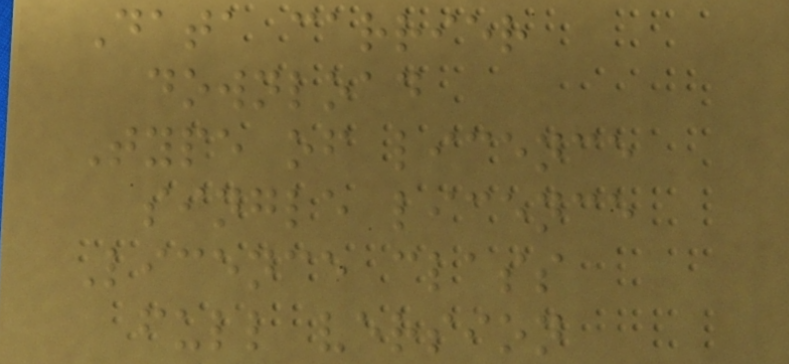Data carrier
download
Type of licence
single licence
Licence class
full version
